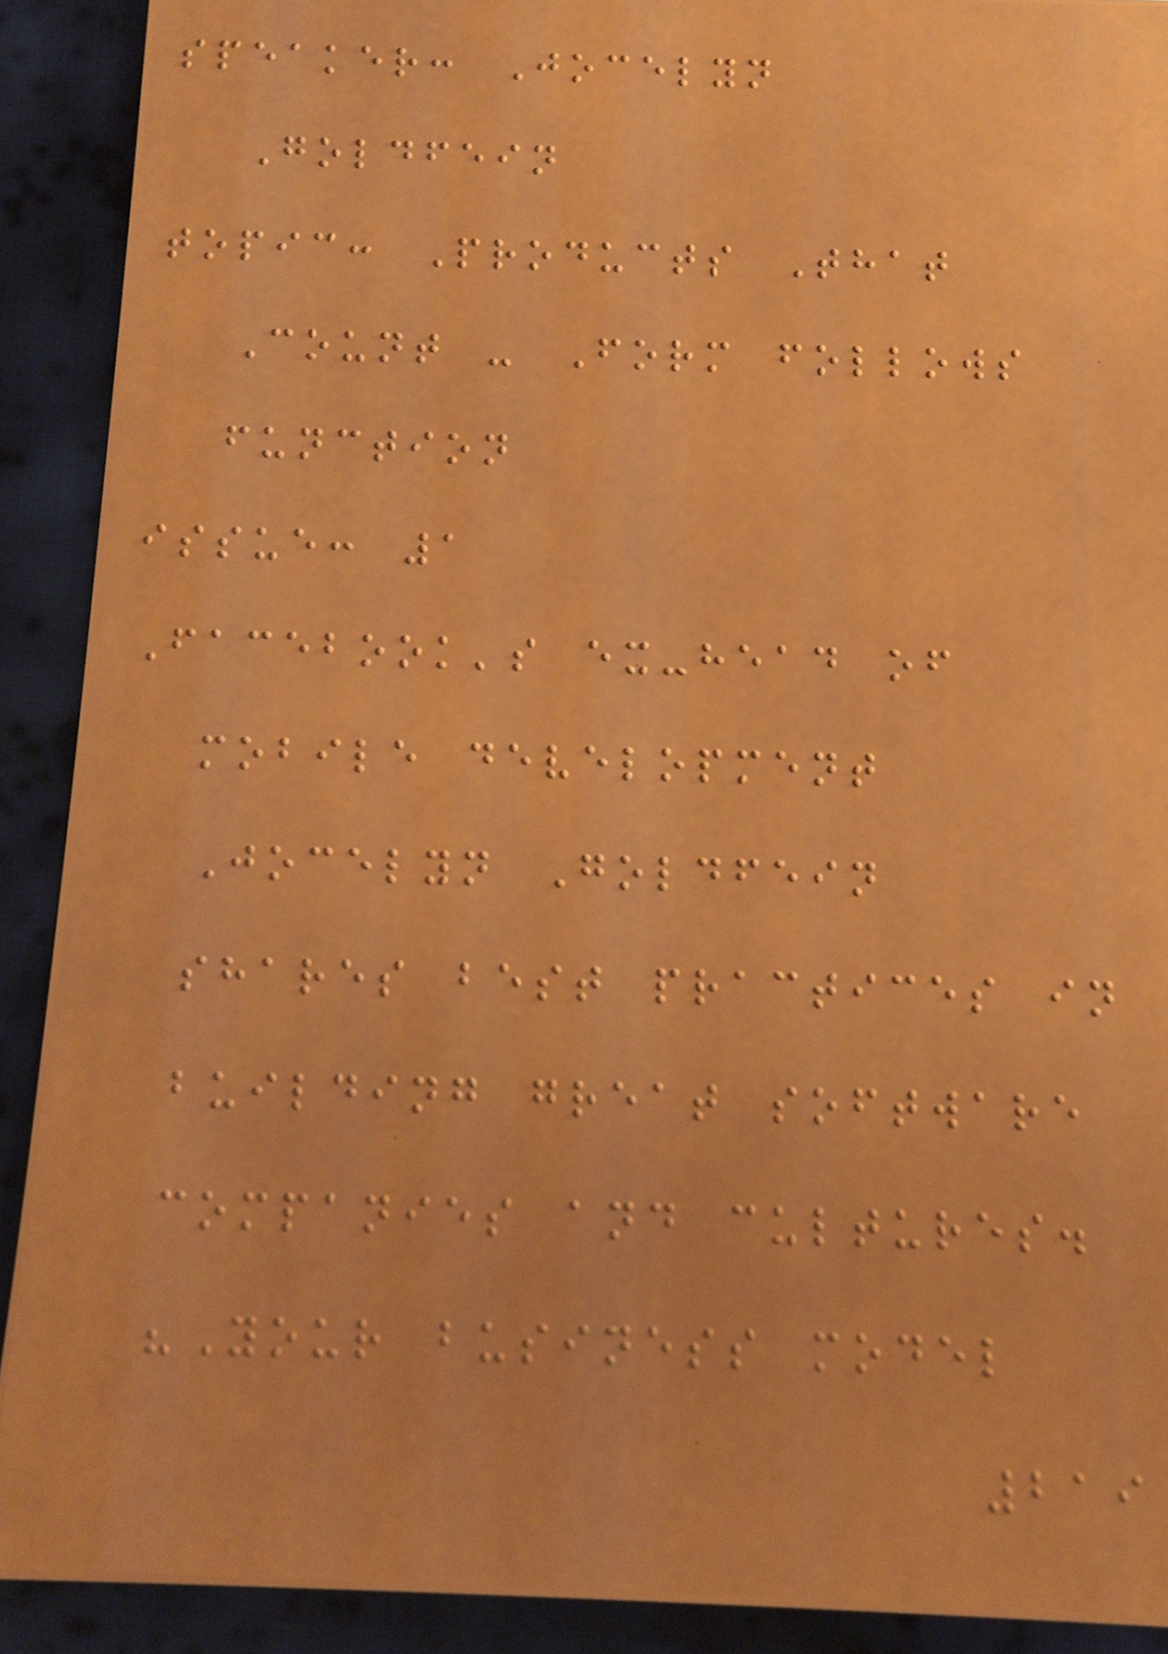speaker: Jocelyn
Goldfein
topic: Products That
Count - Form follows
function
issue: 1
Facebook's ex-head of
mobile development
Jocelyn Goldfein
shares best practices in
building great software
companies and cultures.
"Your business model
219
